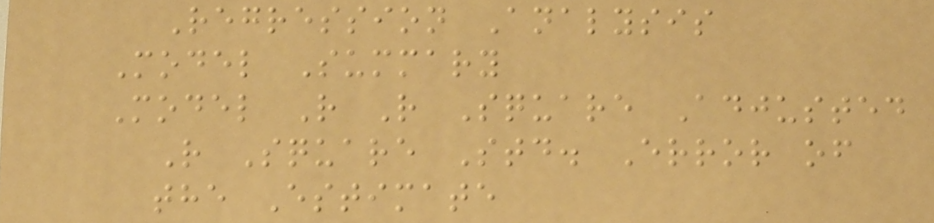Regression Analysis
Model Summary
Model R R Square Adjusted
R Square Std. Error of
the Estimate
